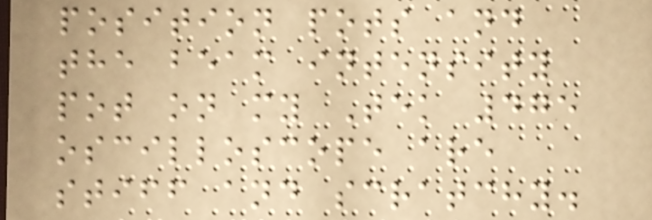position pots and
the beam intensity
pot on my Tek 475
oscilloscope are
stiff and scratchy.
